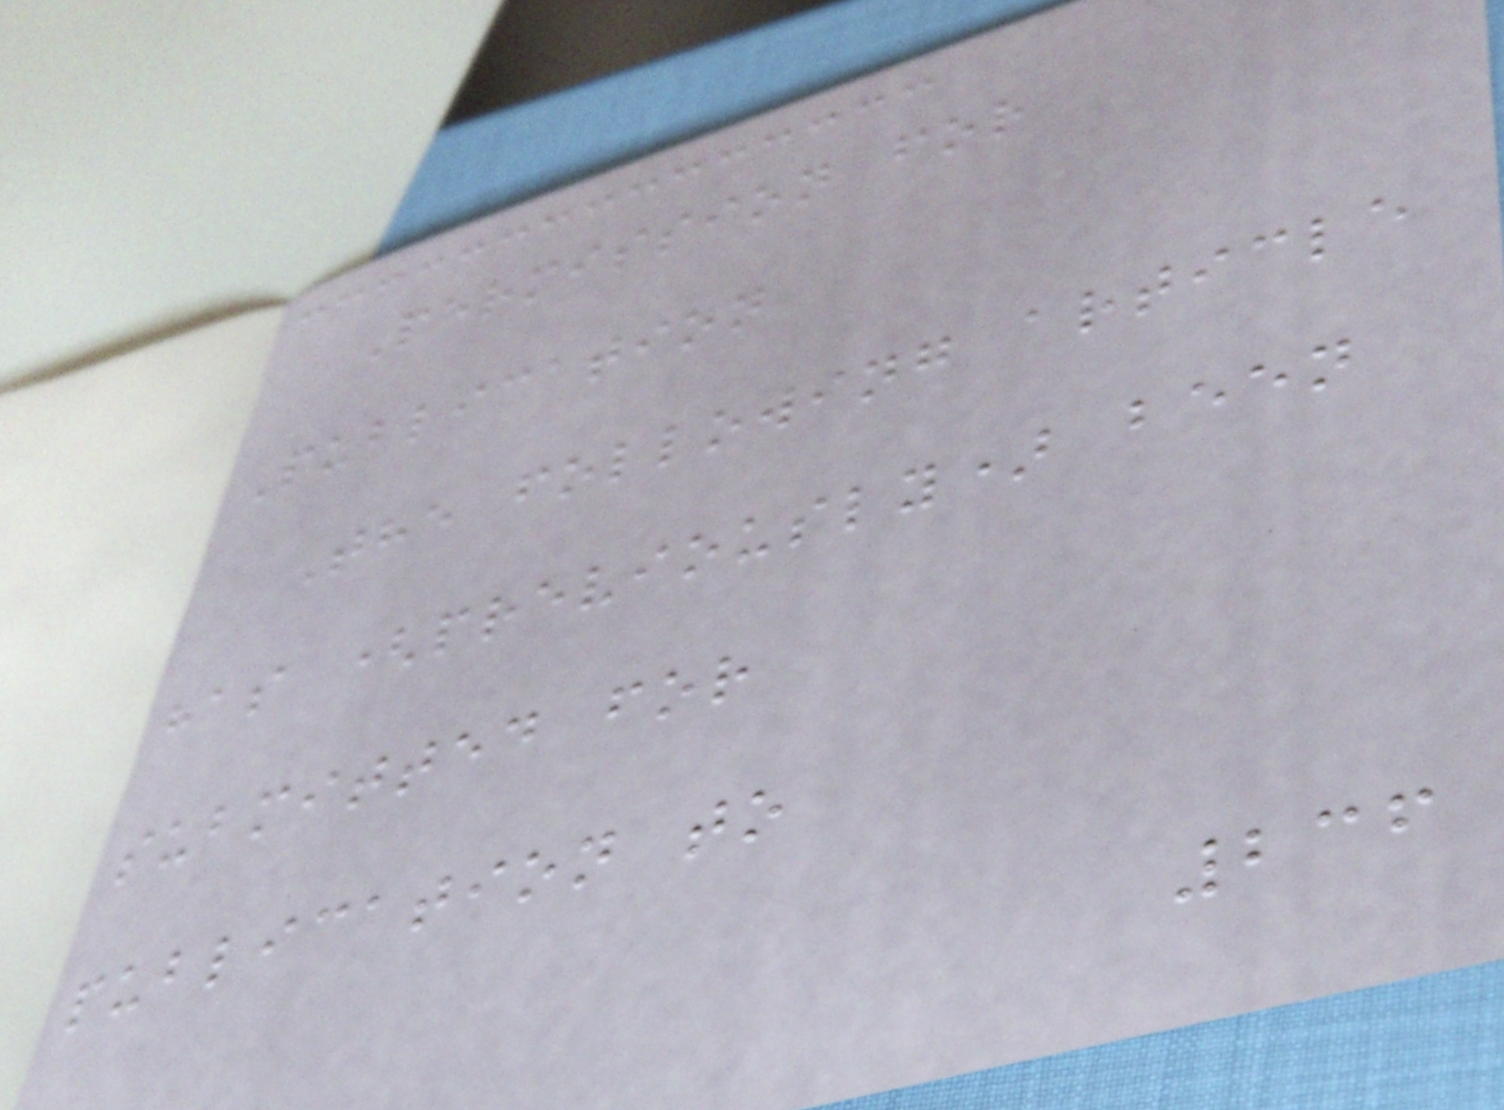Permission for
Publication
The following article
has (previously) been
submitted for
publication to
236
